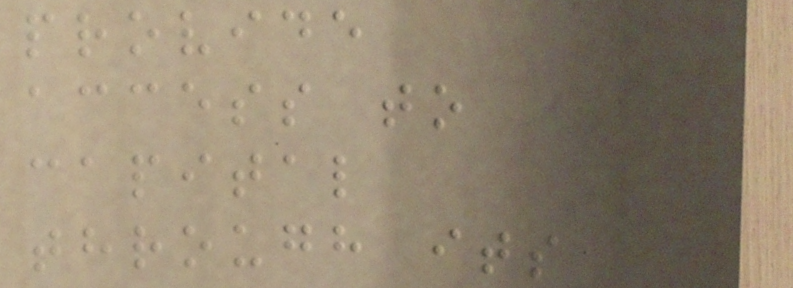provide
access to
capital
through its
